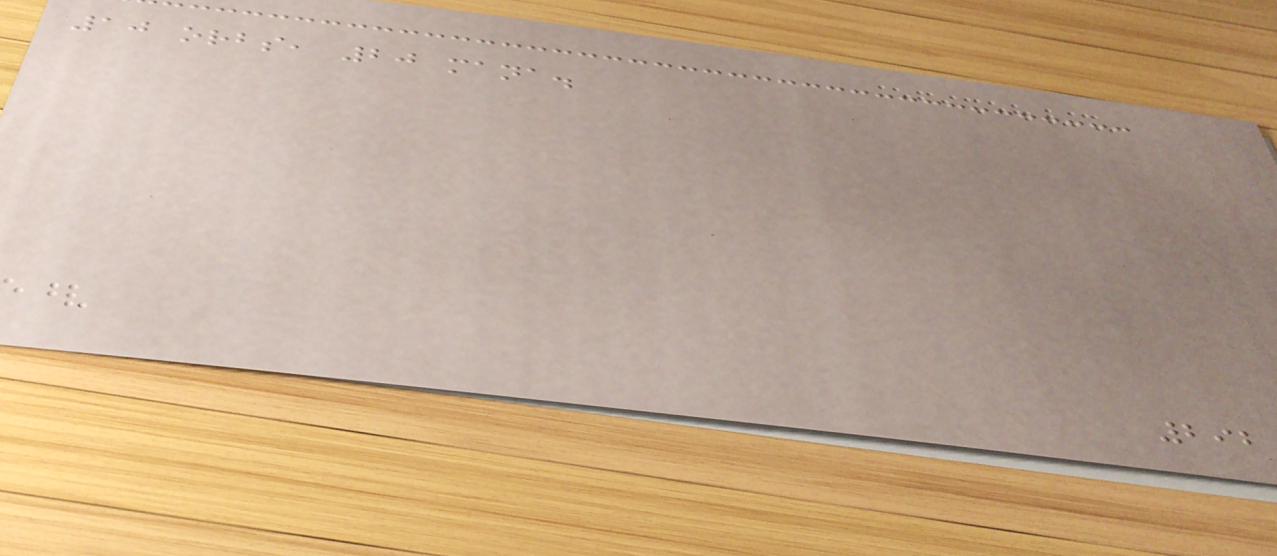10 orbs, 20 mana.
292
